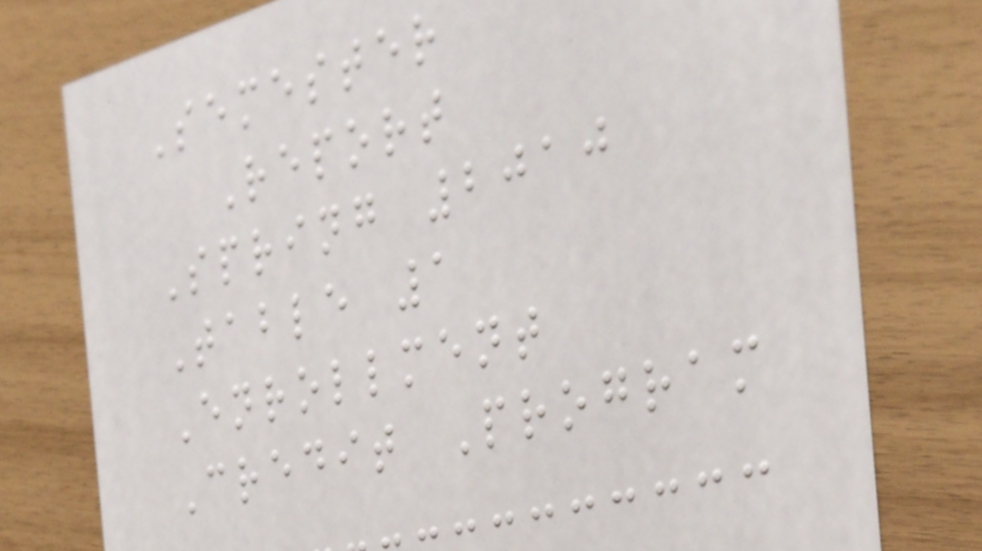Semester
Report
Spring 2010
Table 1
Enrollment
Credit Program
